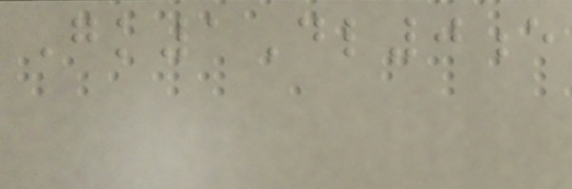Gk1Dl0e
